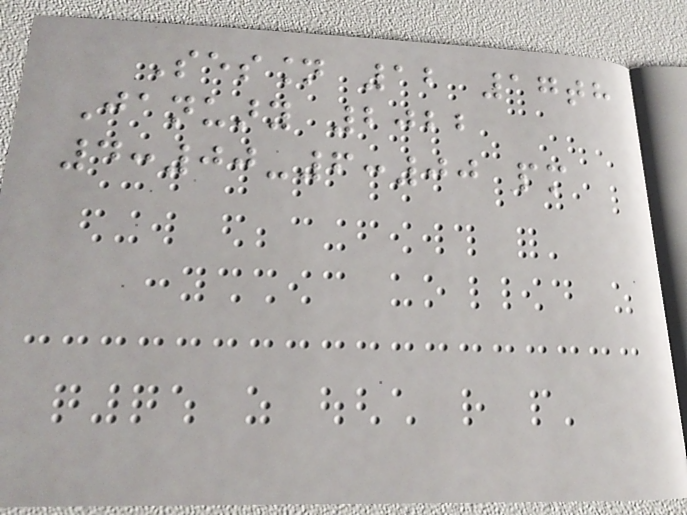Session 12 17th
January 2022
4:00-6:00 pm
